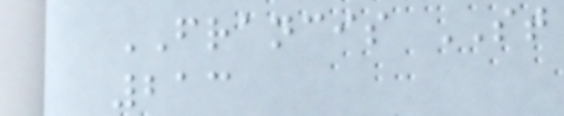FRANCIS ST
213
